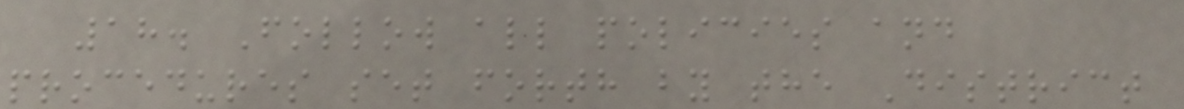18. Follow all policies and
procedures set forth by the District
